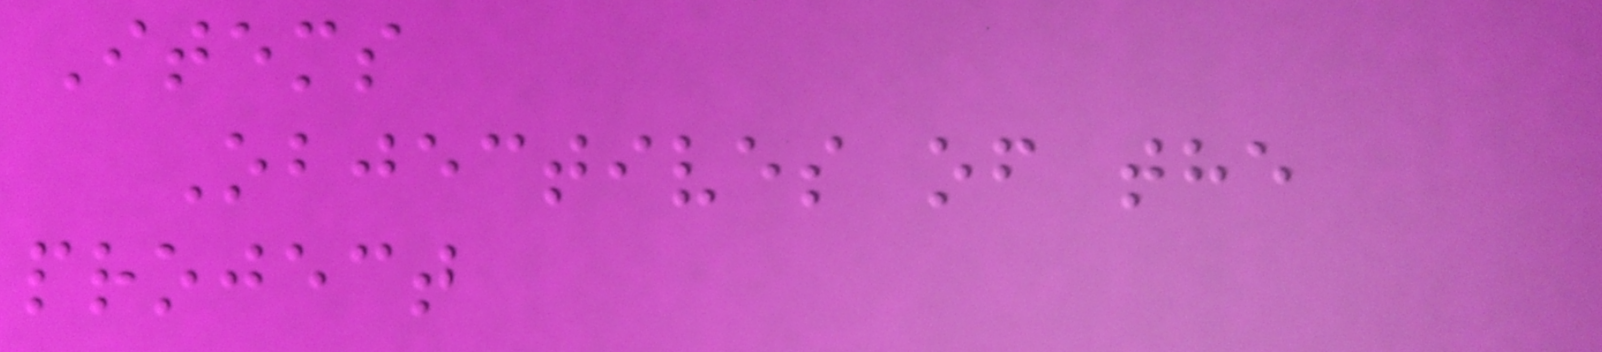Items
Objectives of the
project
